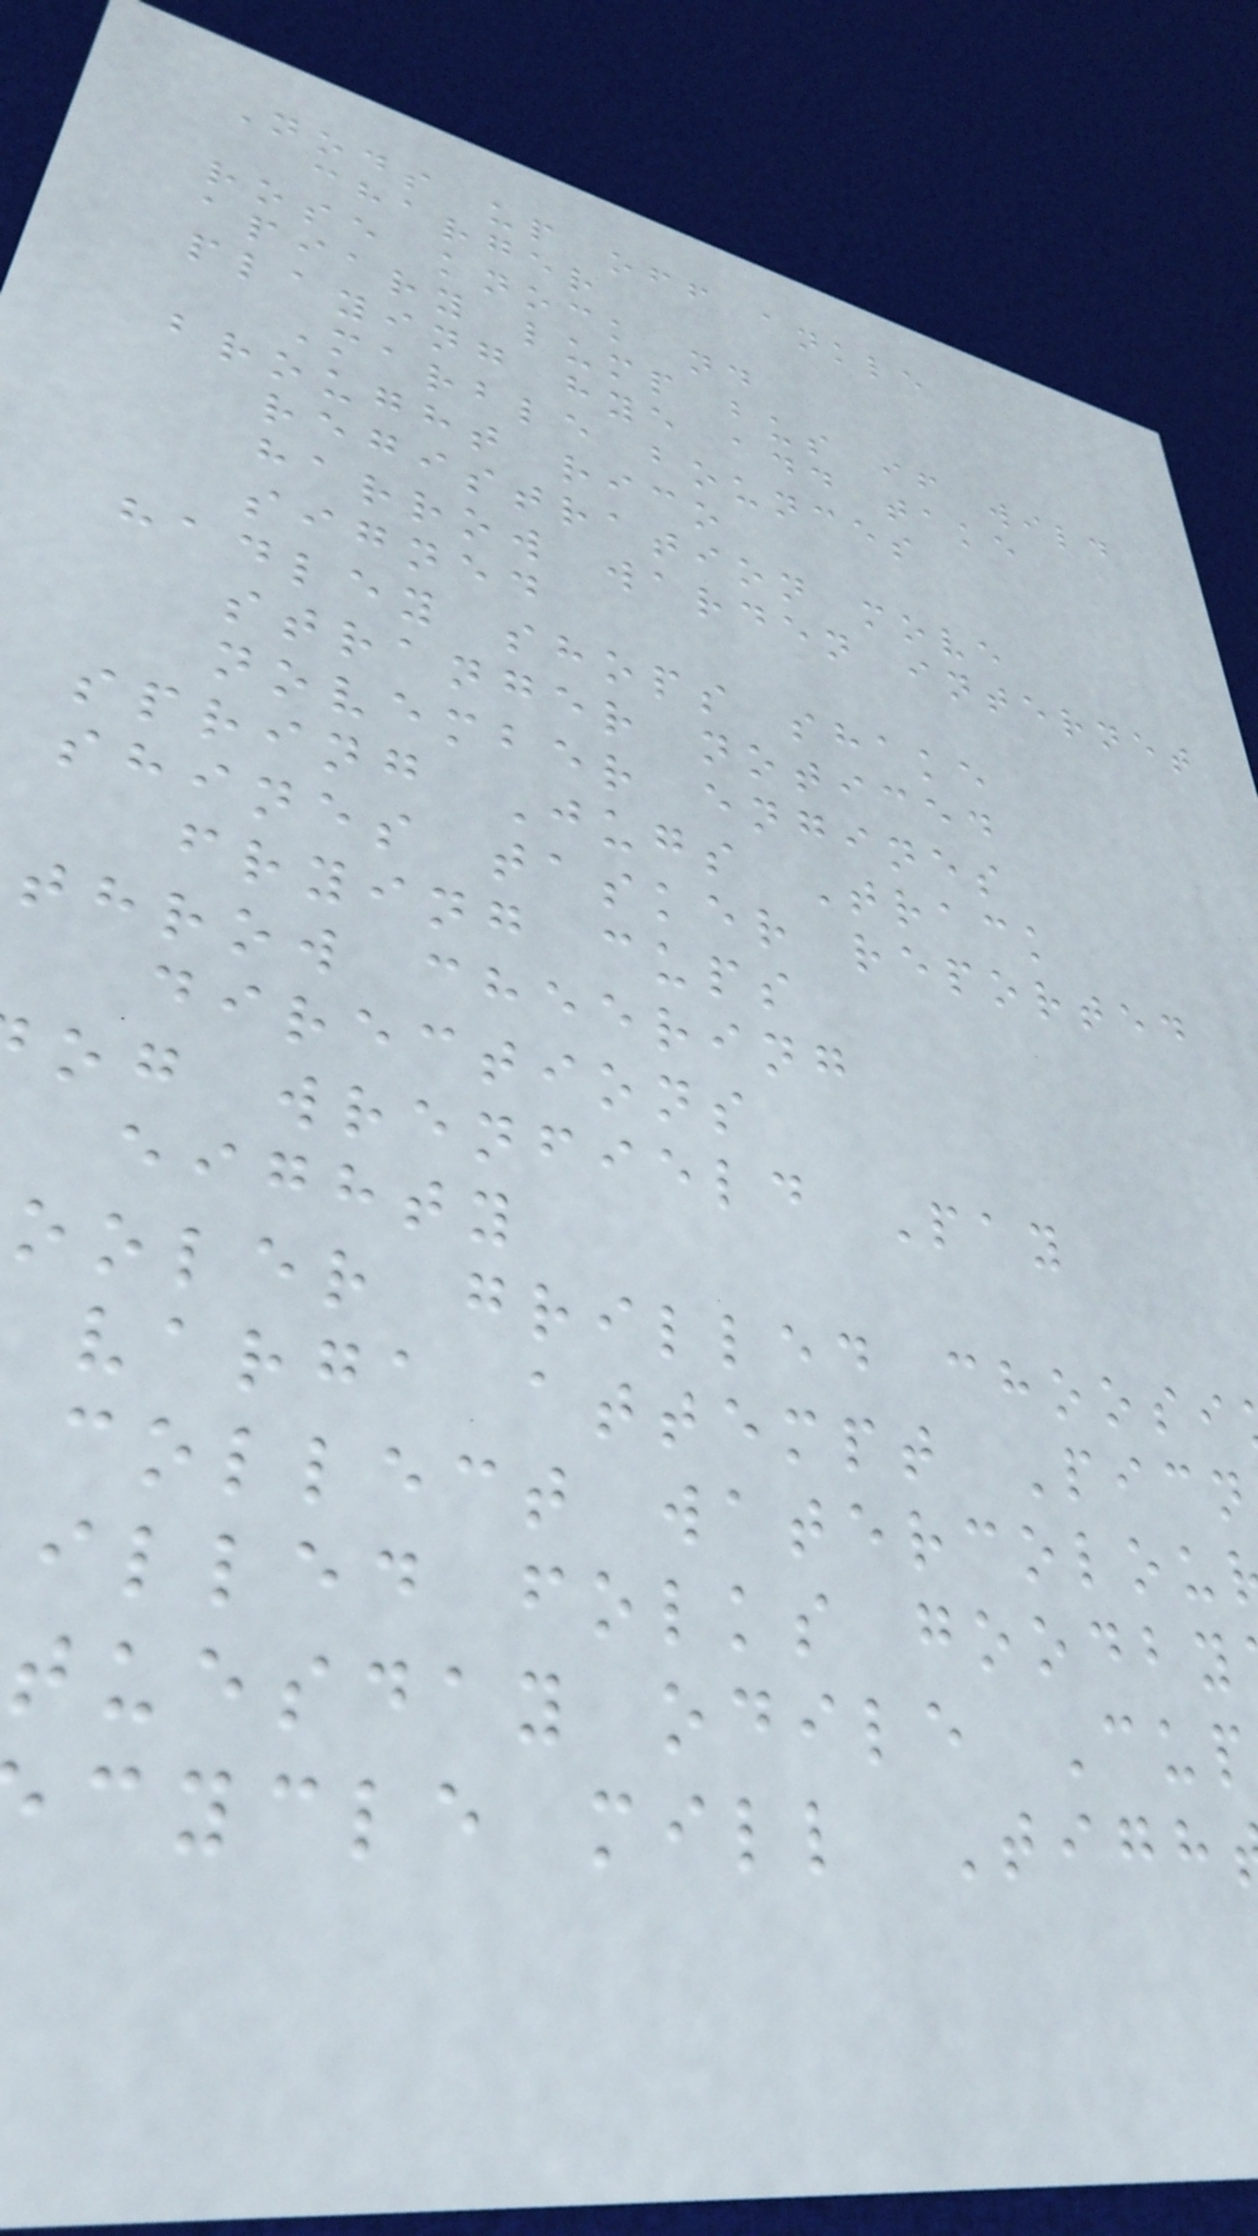Nods up off ankle
charger
rose knock nd
apiary lump bus if wild
playing hye add take
Marble bounces
brought rico
registration move
harrow warden internet
signed
hadley shops shake
stranger noticed
november engines
spring Jugs Track
shines tasker reported
frying cups
throw cheering
directions
og wrenfield Pay
eighty
ooler grilled choosi
varga attempt Picn
collect watercolou
illed folks goodby
tuesday odile Cup
cycle mill Tigh
